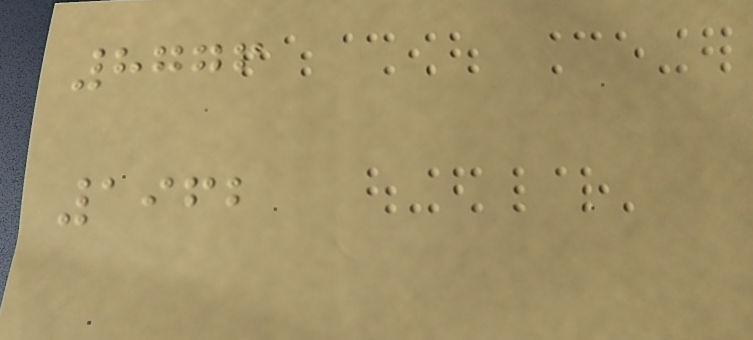8776
1962
